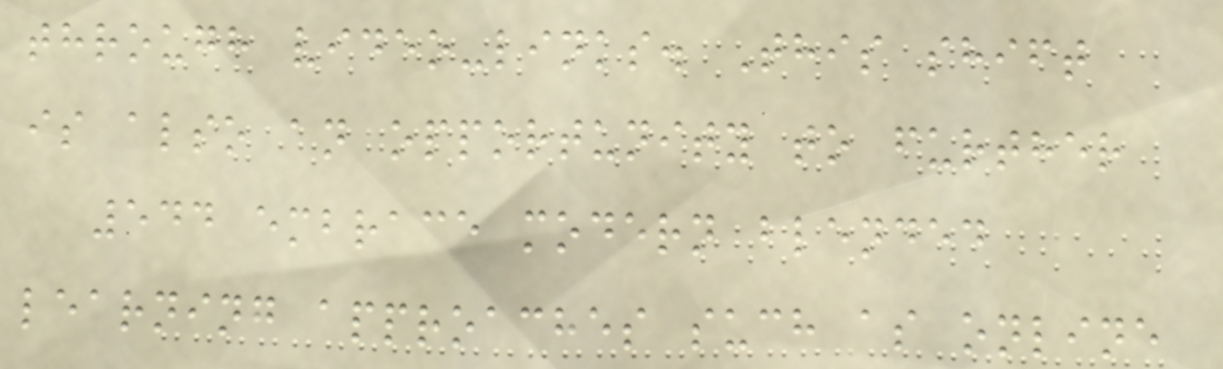through video-links. This shift
is also an opportunity to further
544 embrace modern blended
learning approaches such as online
